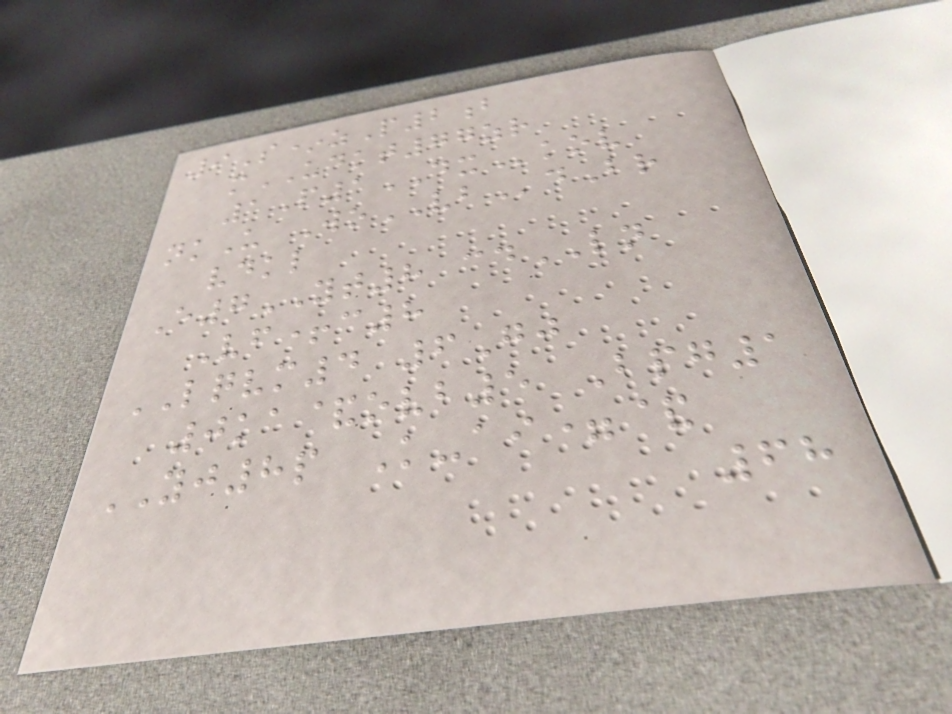9S*zP2b
mUDKT77zr
1P1DXkov
nkU WoVBdBr
vdkl
E7YT8 cdLN
Vf+c8
LQVM4 6Gj
0ka&ovb5 Bpg1
YJ8p K-ai=&
68
